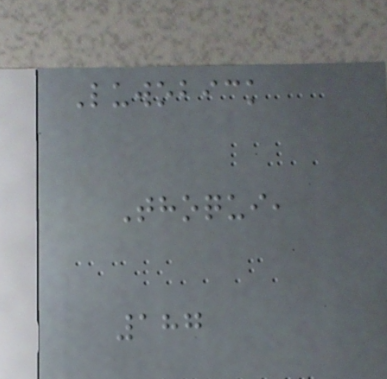Luwobick
Thoqui,
187
